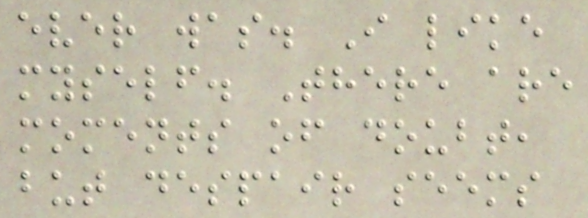ever was. I like
myself. There are
moments of doubt,
but despair seems
